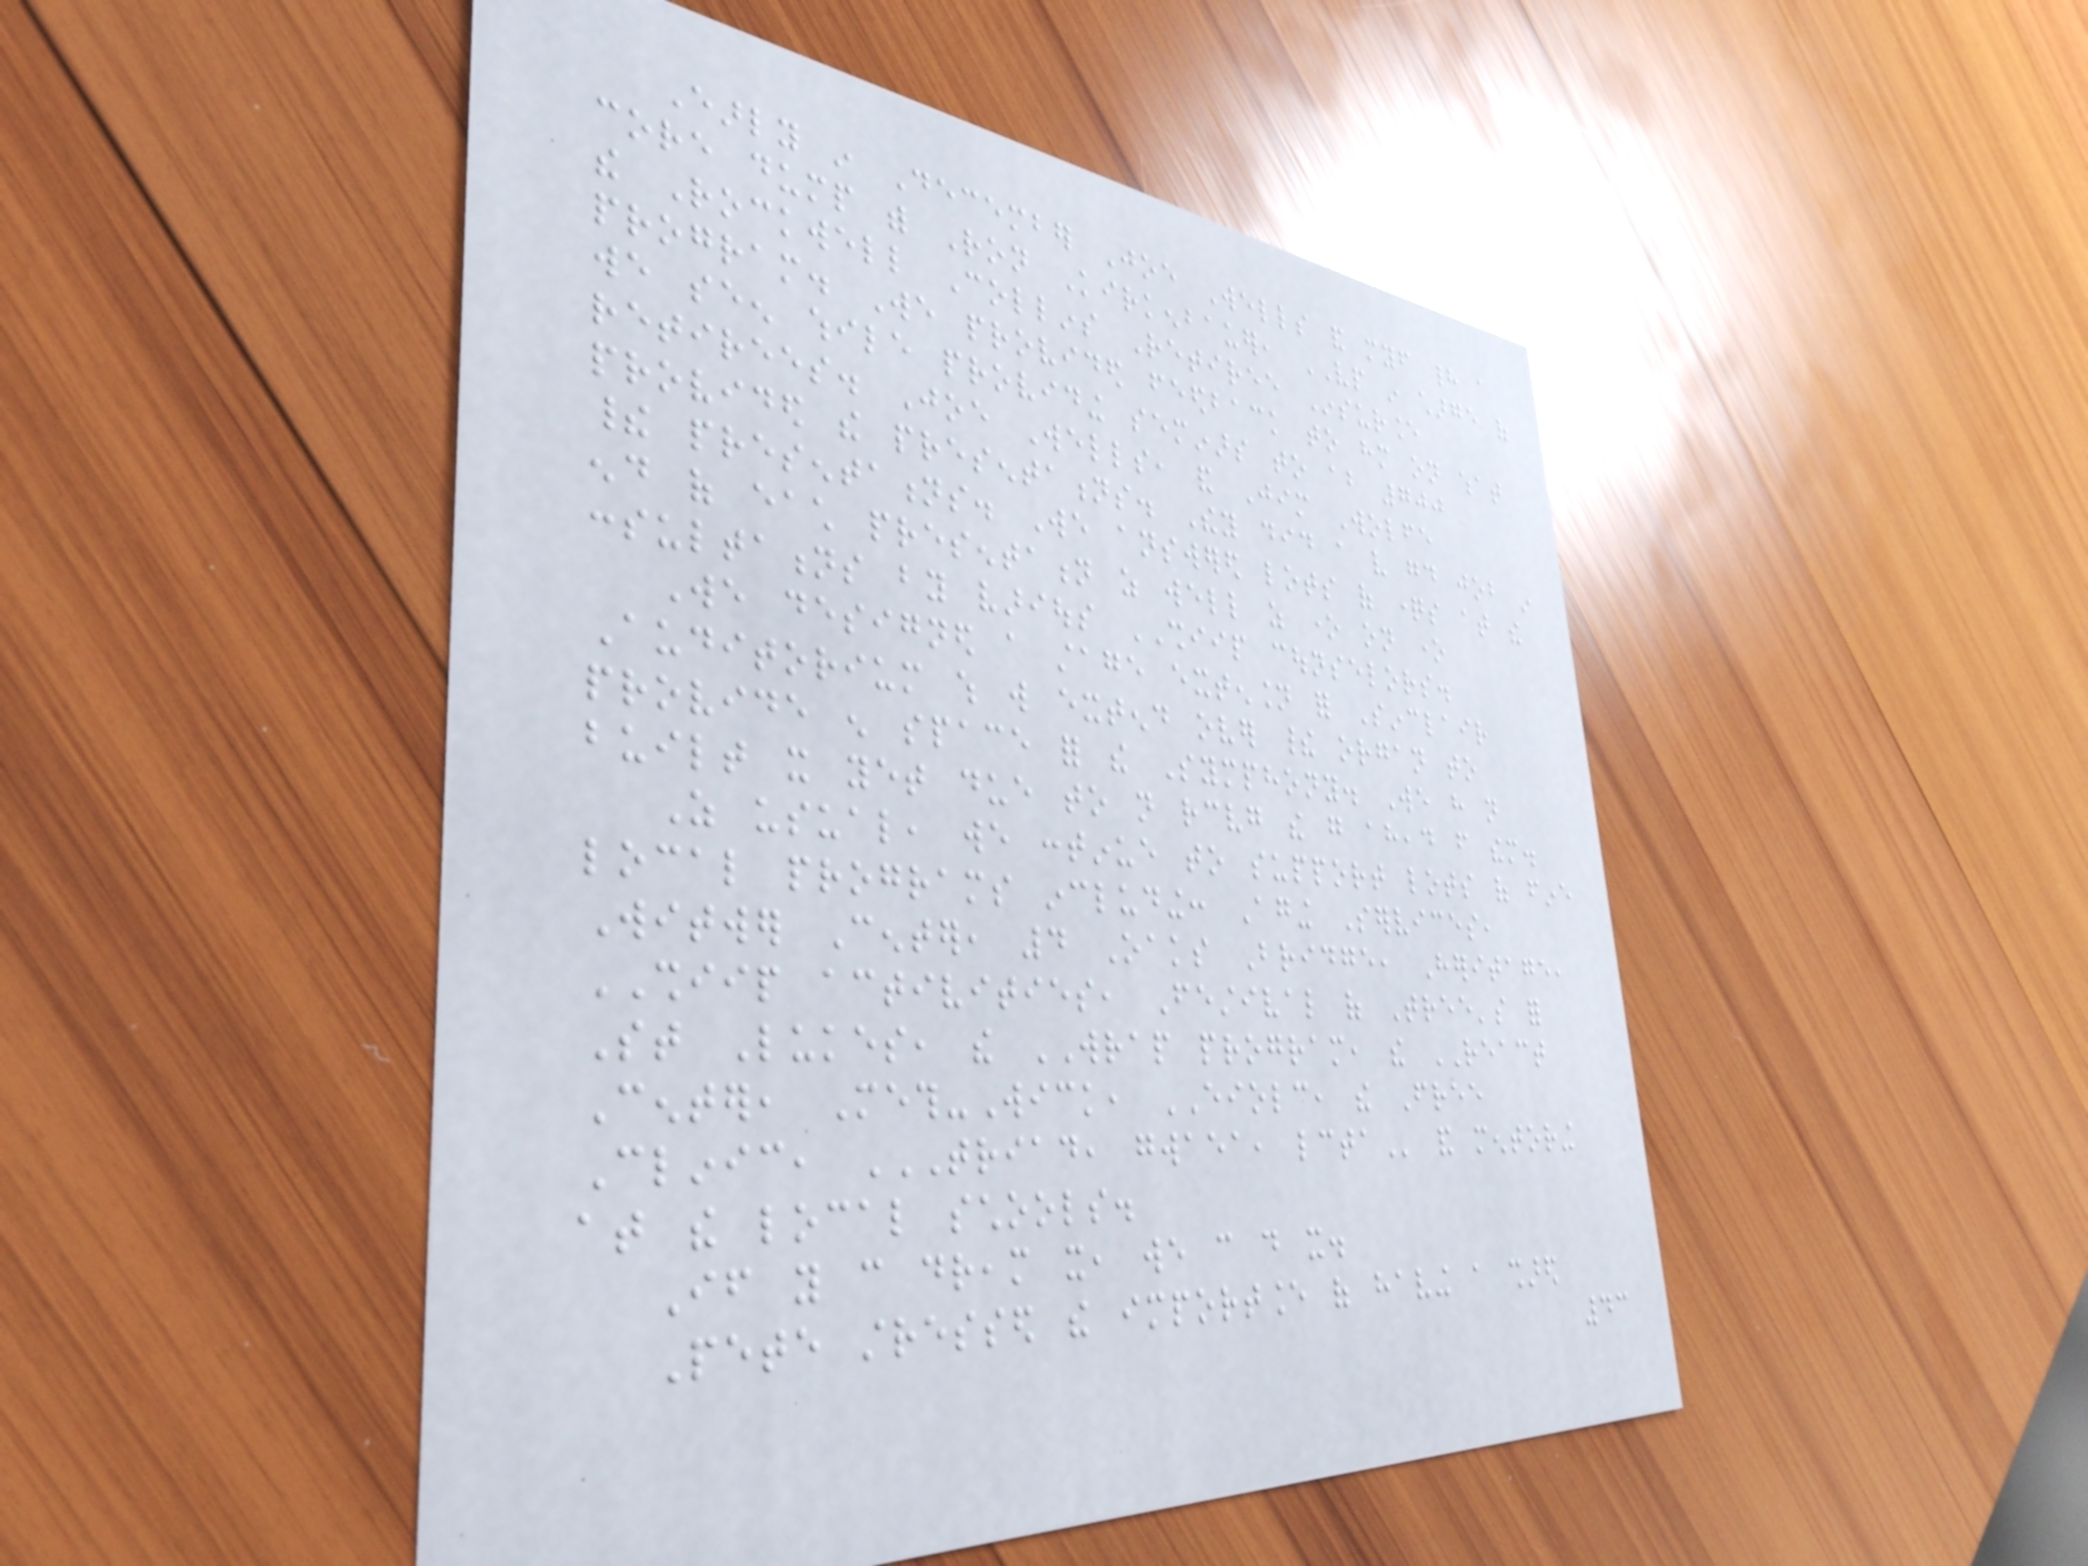Early in December Joe Wells and myself had a
core dump with Ron Kirkenbauer, VP in charge of
the Rockwell Collins Retiree Insurance
program. We provided feedback to him on what
we seen while providing seminars to about 700
retirees. Joe Wells, and Jim Wolfe
provided the presentations. They did a very good job in
their presentations. We answered lots of questions at the
end of each presentation as well as one on one
consultations by various SHIIP counselors.
We designed a stage extension for Sinclair
Auditorium which will extend over their organ to
provide enough space for the Symphony. We have not
built it yet due to not receiving the go ahead from them.
As usual, we continue to support lots of fine
local programs including: Aging Services,
Witwer Center, 4 Oaks Bridge, Heritage,
SHIIP activities, Festival of Tree's for
St Lukes, the WRAP program, the REACT
Center, Meth-Wick, EIOLC, the Free
Clinic, TRIAD, GWAEA, LCTA and mentoring
at the local schools.
If you can dream it, we can do it.
Pete stressed the importance of having a shared
43
